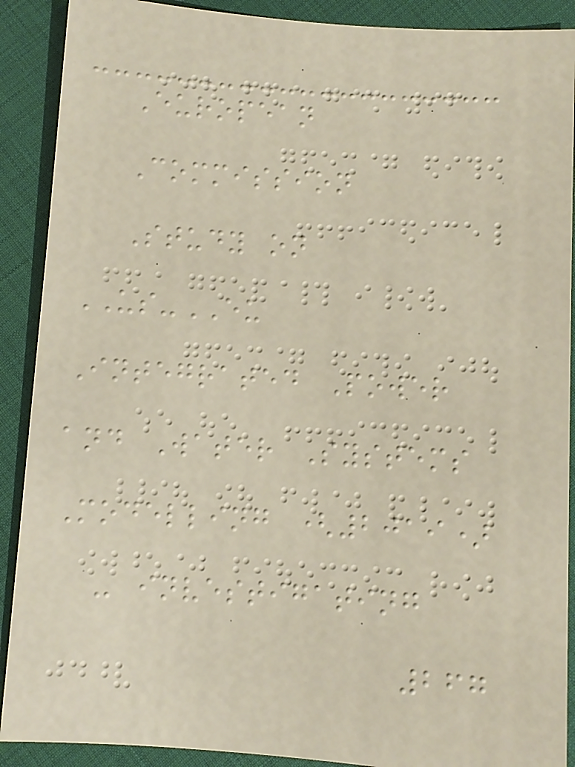European
Commission
Study on
US-EU
Integrated Power
and Water Systems
Modelling (2019)
- investigating
267
